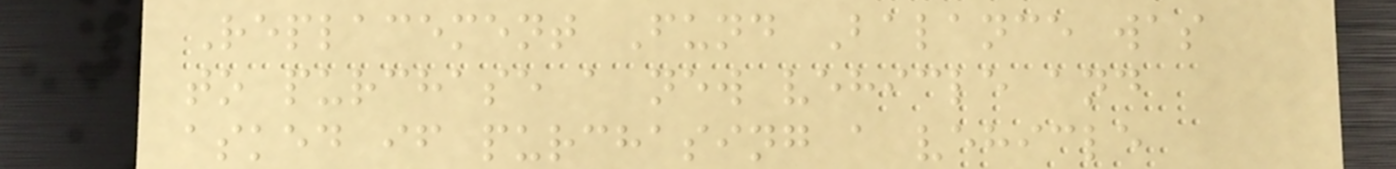Replacement Fund Balance was
to purchase a new vehicle and
asked if purchasing a vehicle
